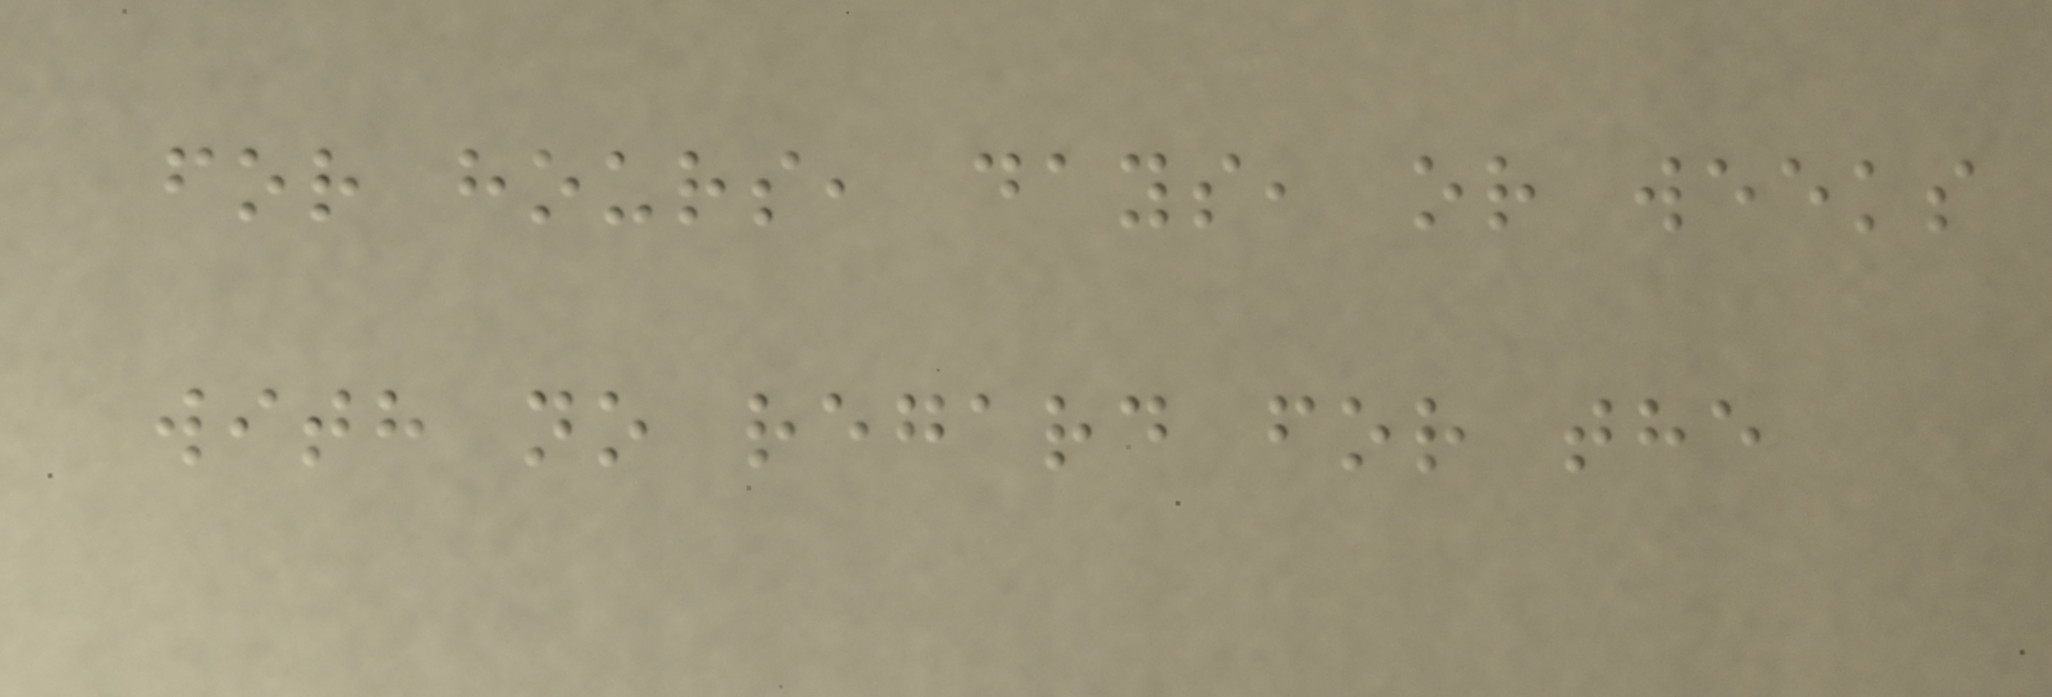for hours, days, or weeks
with no regard for the
